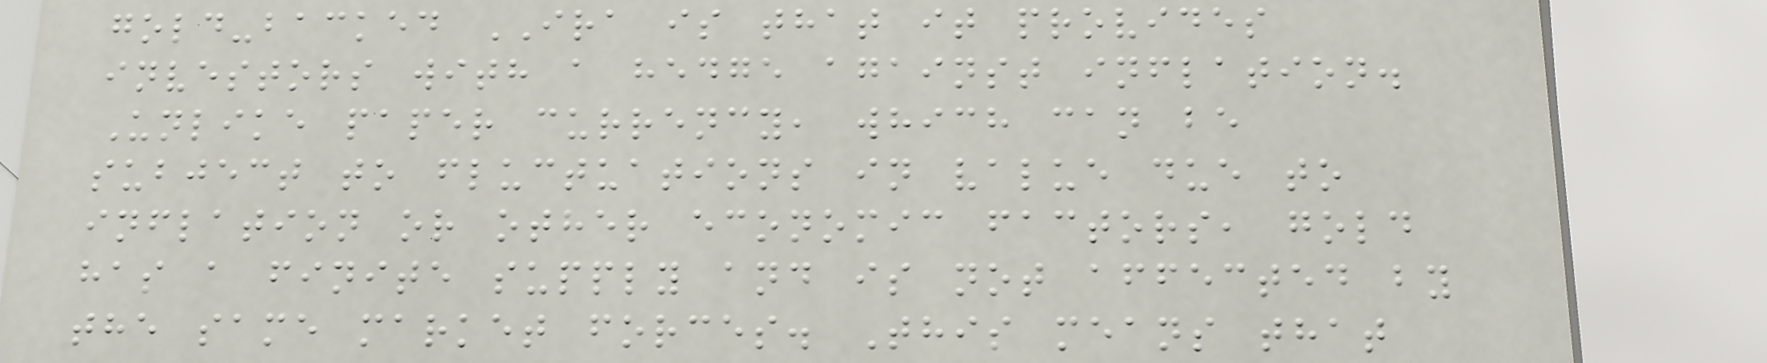gold-backed IRA is that it provides
investors with a hedge against inflation.
Unlike paper currency, which can be
subject to fluctuations in value due to
inflation or other economic factors, gold
has a finite supply and is not affected by
the same market forces. This means that
